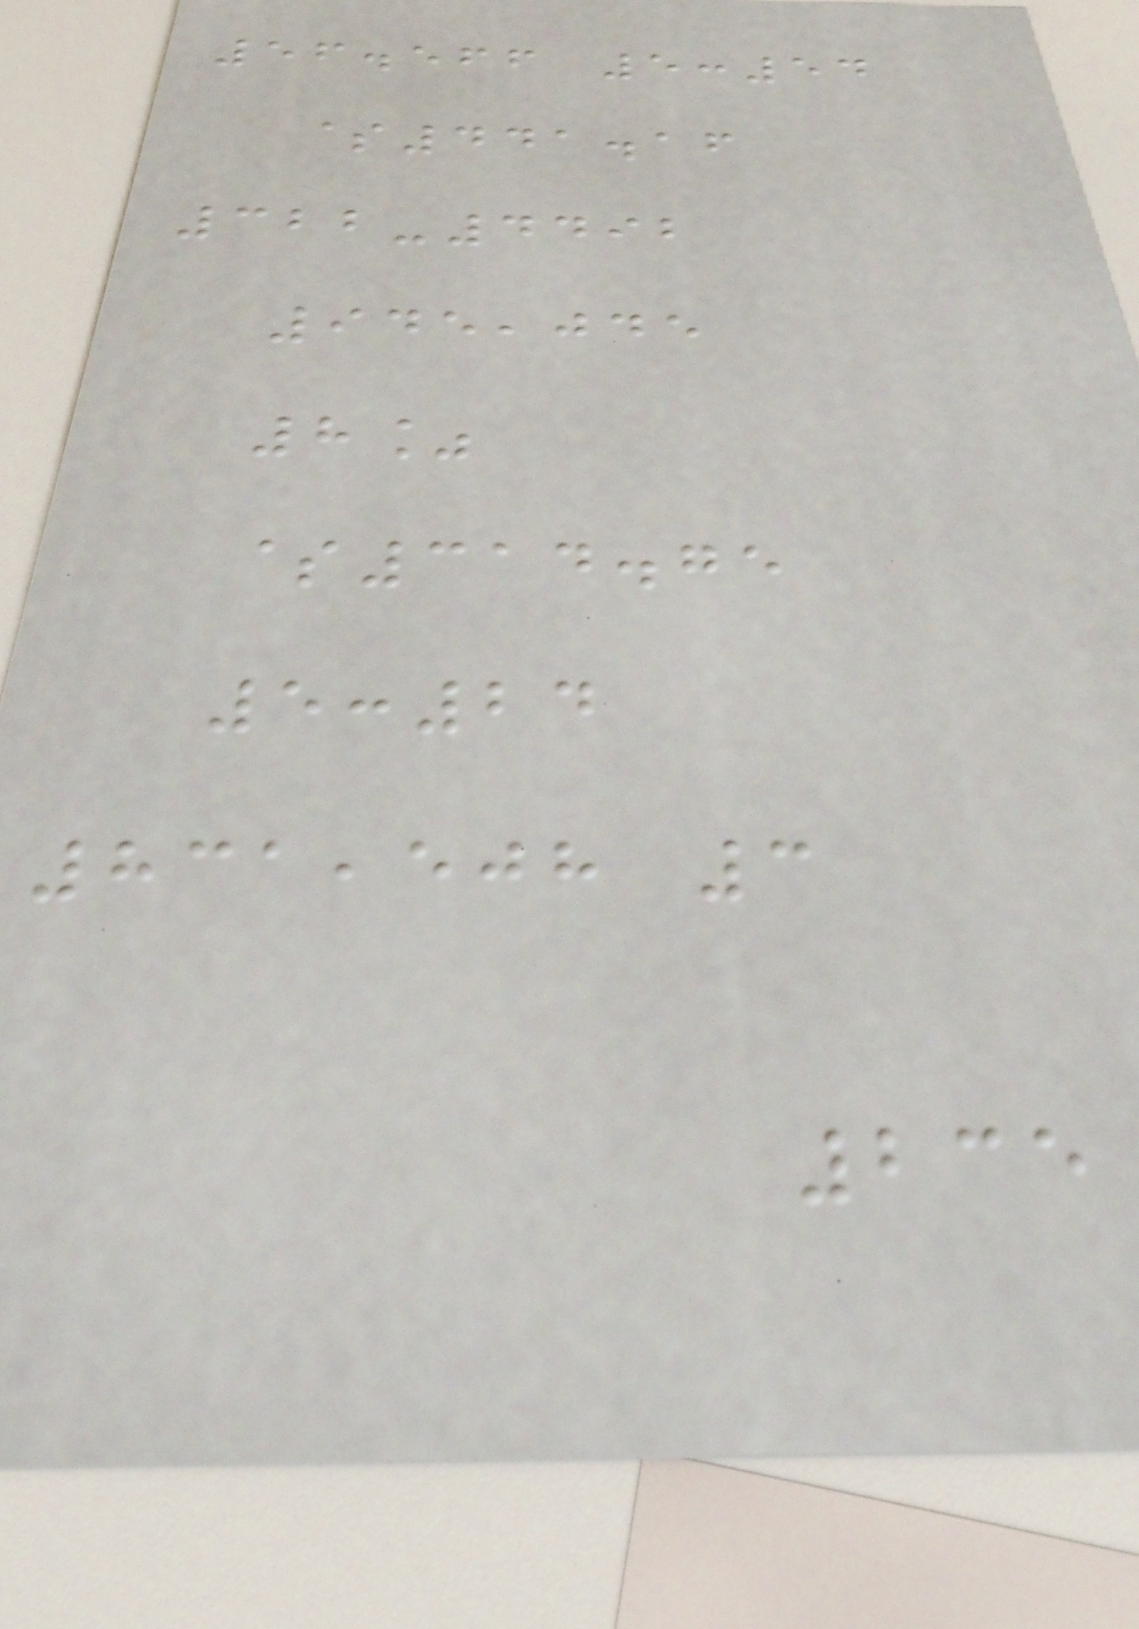56.566 5:54
$441.16
322-4492
945,045
8%
$314.75
5:24
831,508 3
235
